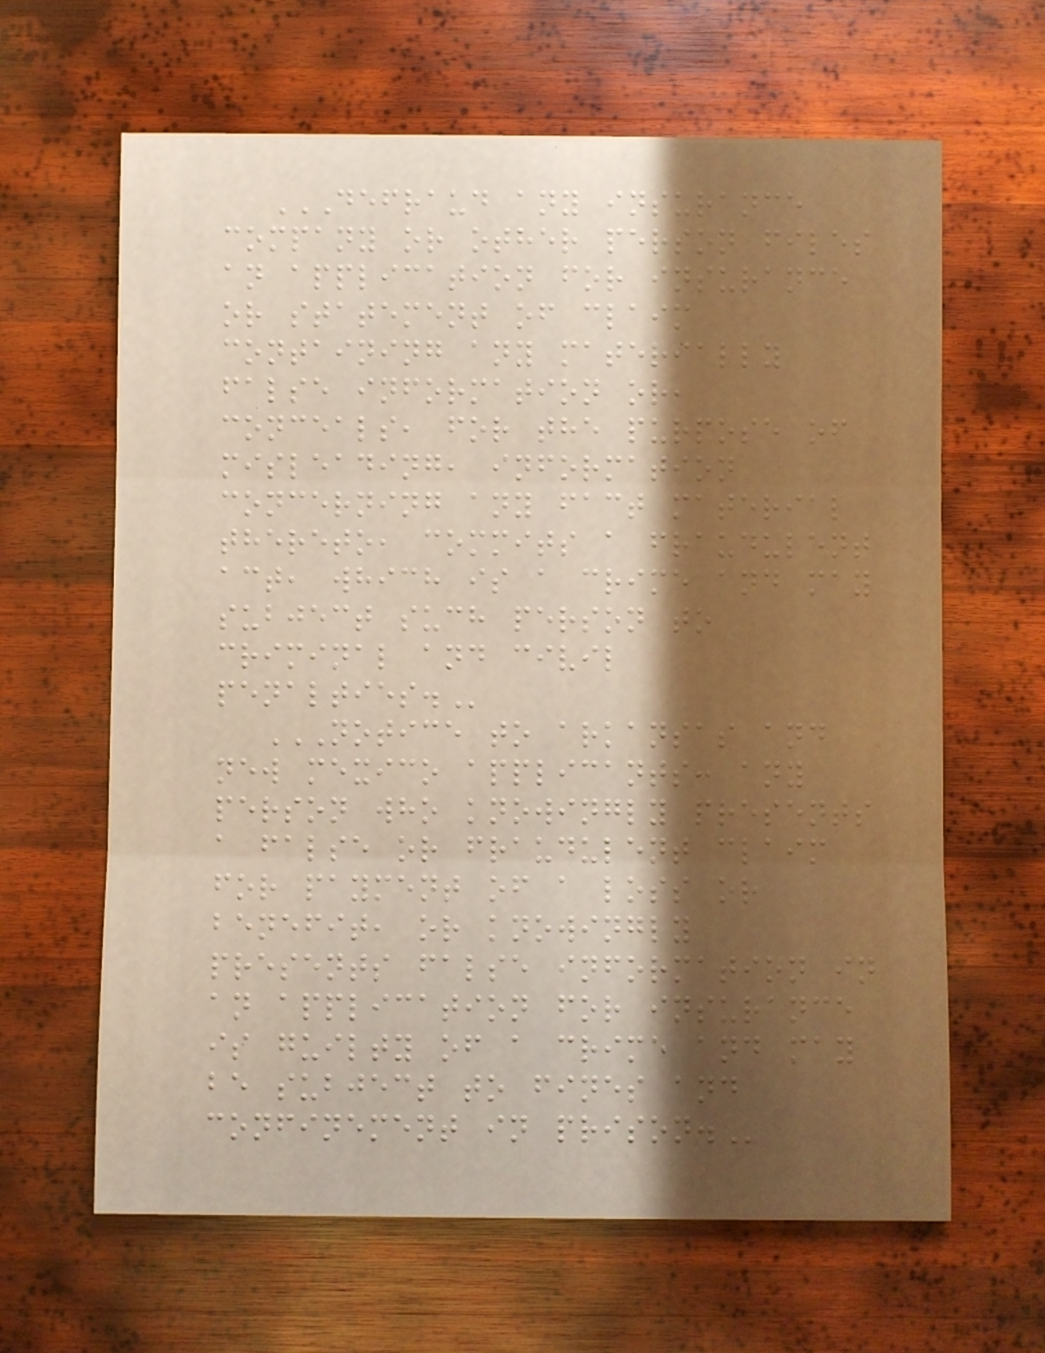DEFRAUD ANY INSURANCE
COMPANY OR OTHER PERSON FILES
AN APPLICATION FOR INSURANCE
OR STATEMENT OF CLAIM
CONTAINING ANY MATERIALLY
FALSE INFORMATION OR,
CONCEALS, FOR THE PURPOSE OF
MISLEADING, INFORMATION
CONCERNING ANY FACT MATERIAL
THERETO, COMMITS A FRAUDULENT
ACT, WHICH IS A CRIME AND MAY
SUBJECT SUCH PERSON TO
CRIMINAL AND CIVIL
PENALTIES.
NOTICE TO ARKANSAS AND
NEW MEXICO APPLICANTS: ANY
PERSON WHO KNOWINGLY PRESENTS
A FALSE OR FRAUDULENT CLAIM
FOR PAYMENT OF A LOSS OR
BENEFIT, OR KNOWINGLY
PRESENTS FALSE INFORMATION IN
AN APPLICATION FOR INSURANCE
IS GUILTY OF A CRIME AND MAY
BE SUBJECT TO FINES AND
CONFINEMENT IN PRISON.
